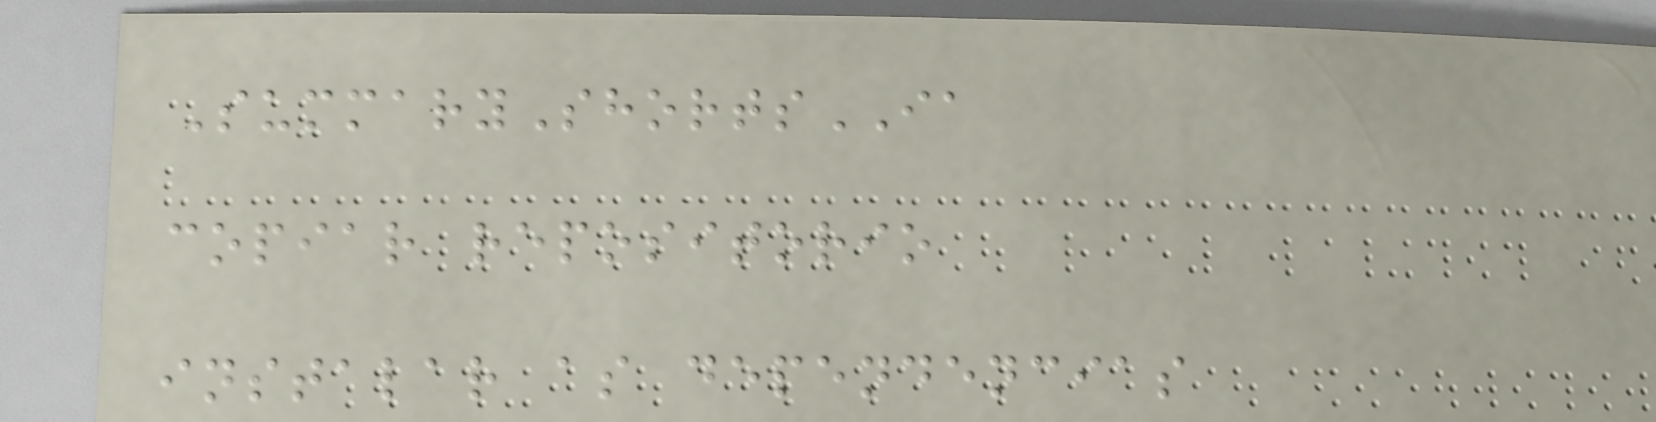SummaryShortsIA
copiar repositorio
instalar as dependencias
